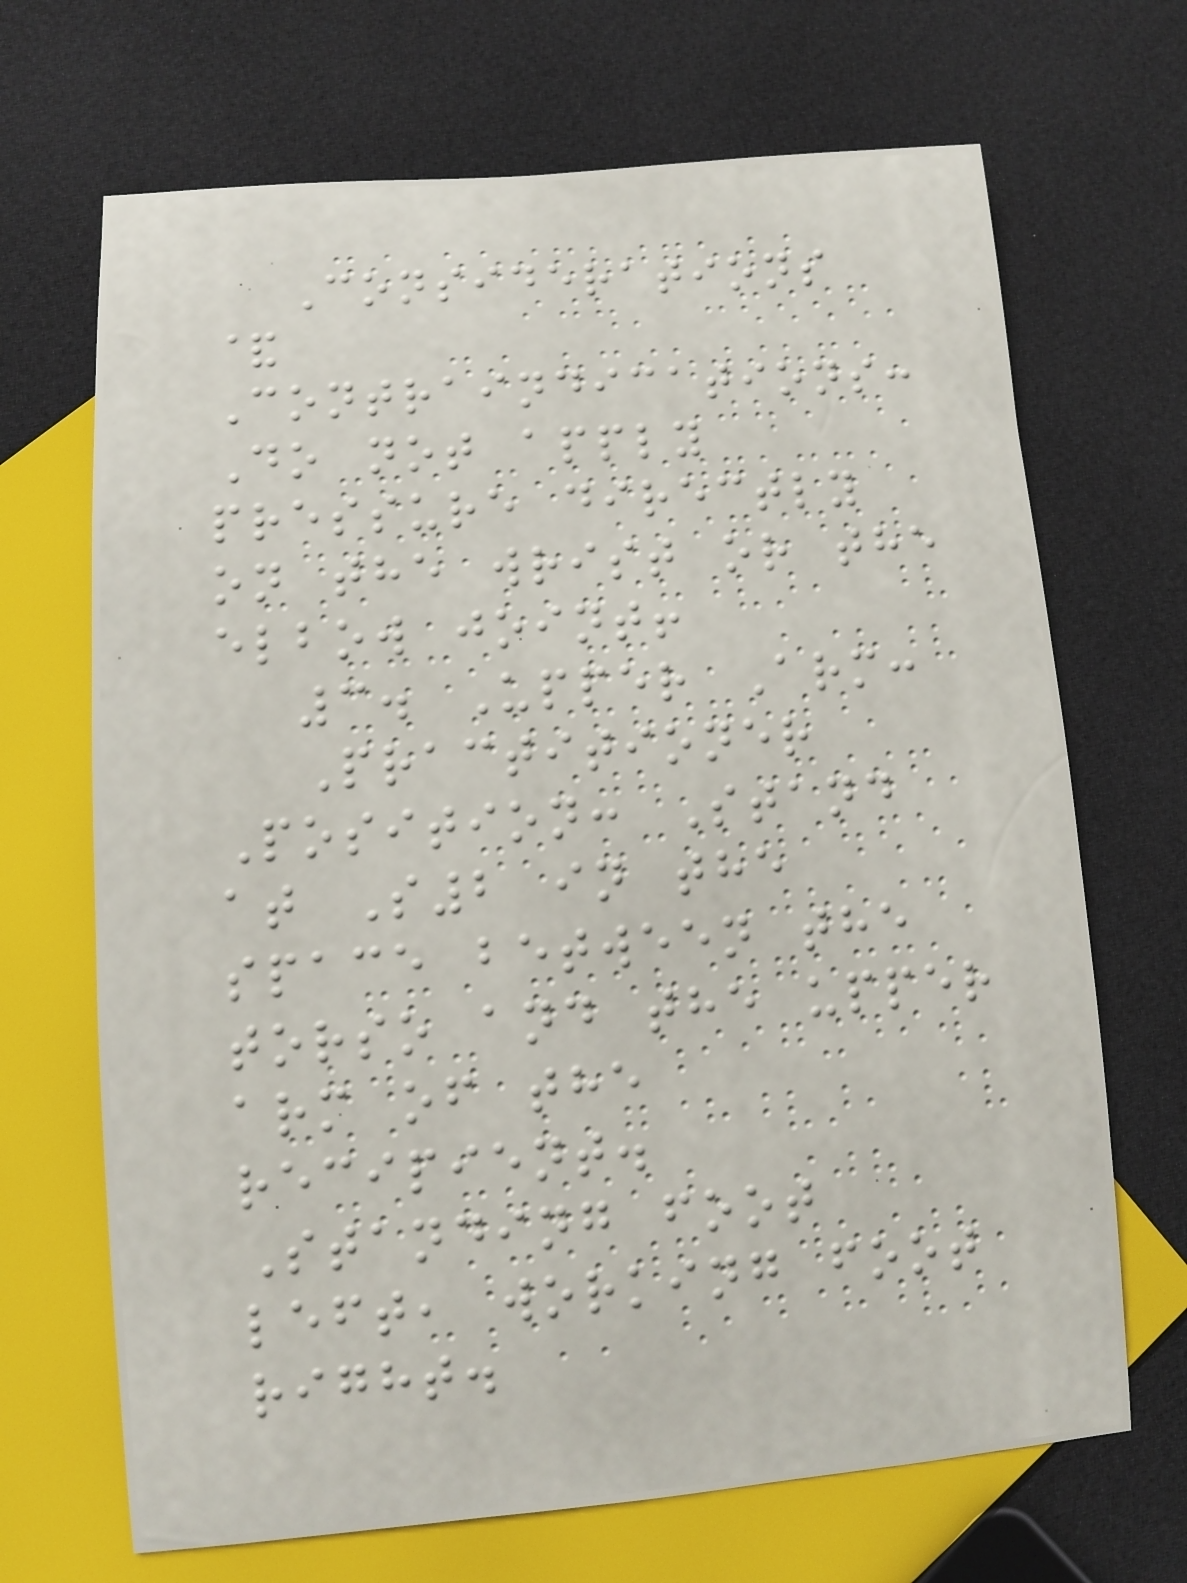Considerations
&
Contraindications:
Do not apply
pressure directly
on the wrist or the
elbow joint!
3. Upper Arm:
Practitioner
Position: Stand
at S2 in the
space between the
torso and the upper
arm of the
recipient.
Standing foot
left, working foot
right.
